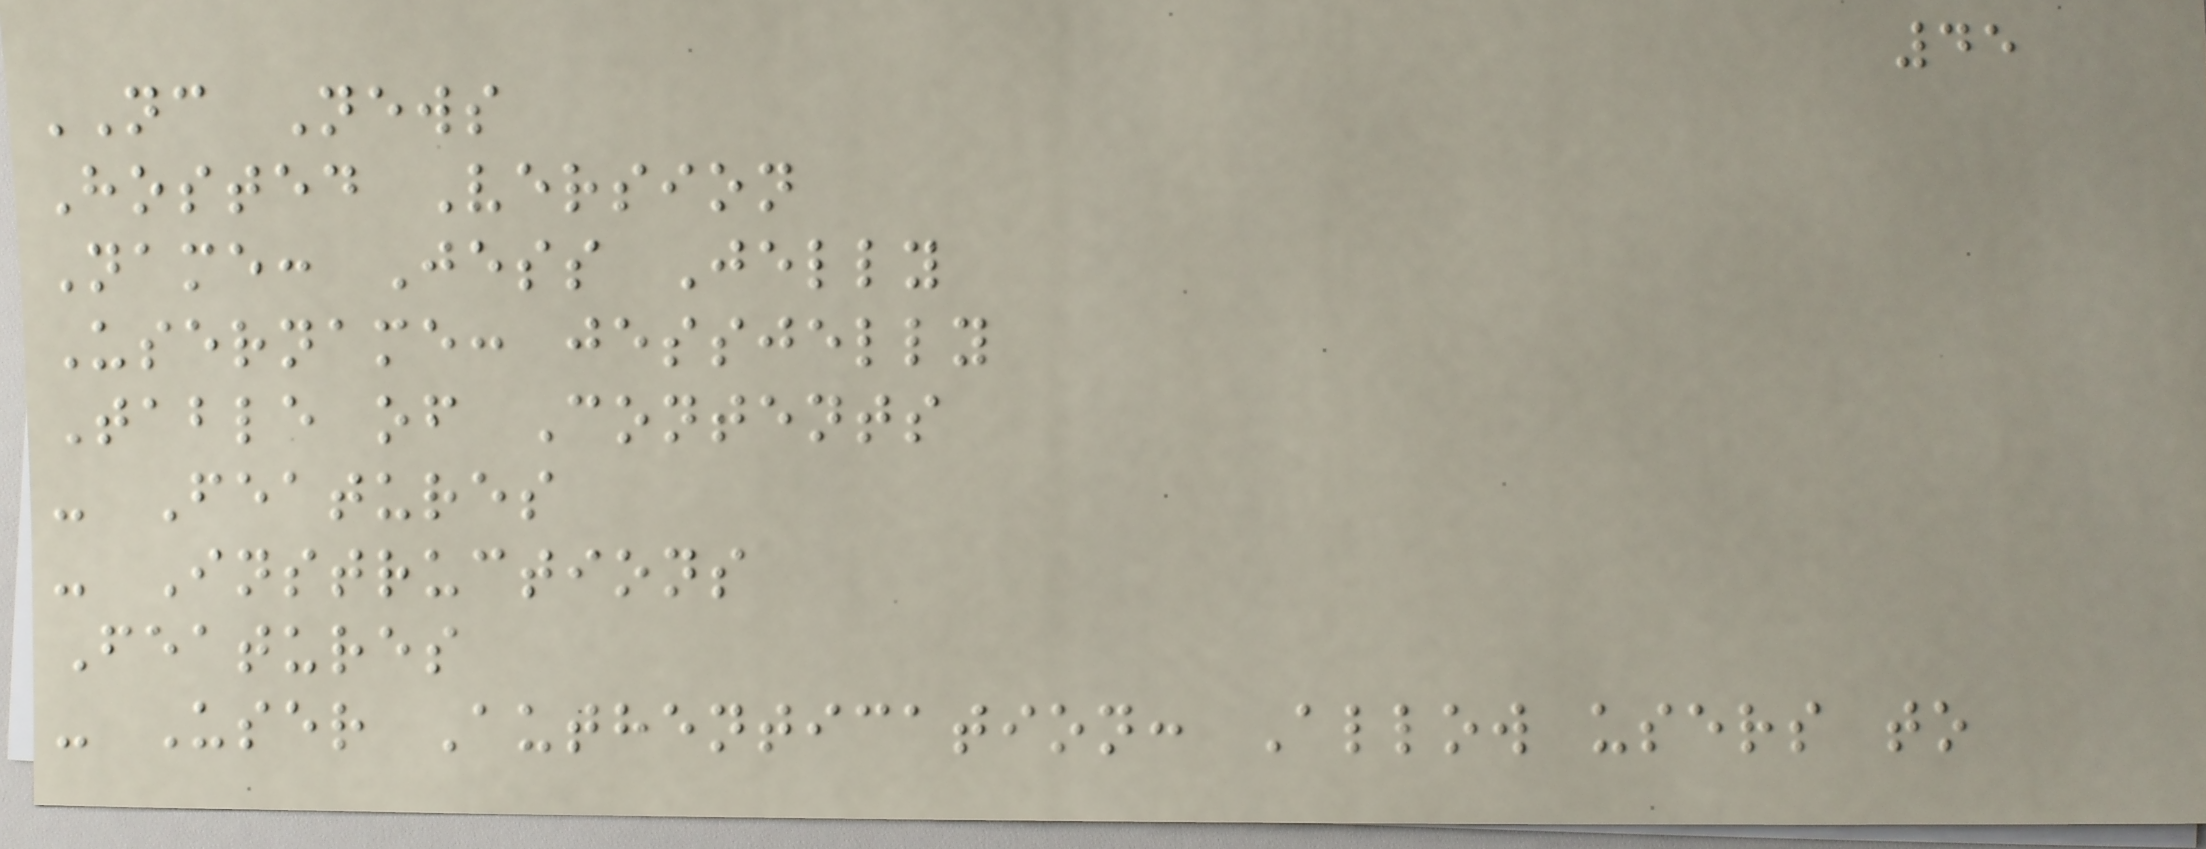45
NC News
Hosted Version
Name: Jess Jelly
Username: jessjelly
Table of Contents
- Features
- Instructions
Features
- User Authentication: Allow users to
